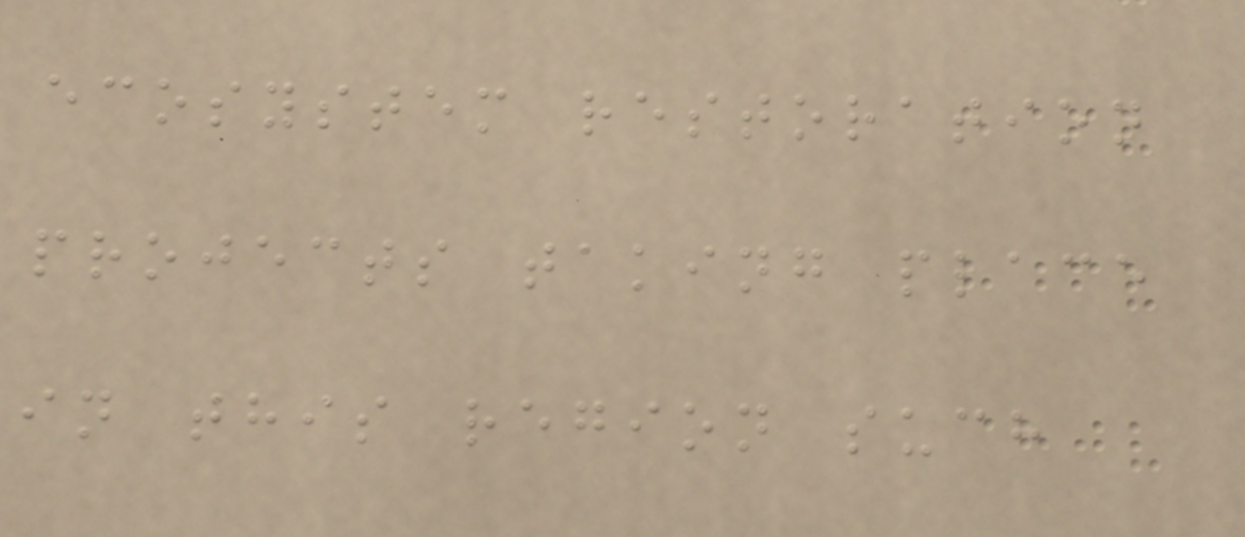ecosystem restoration
projects taking place
in this region such
